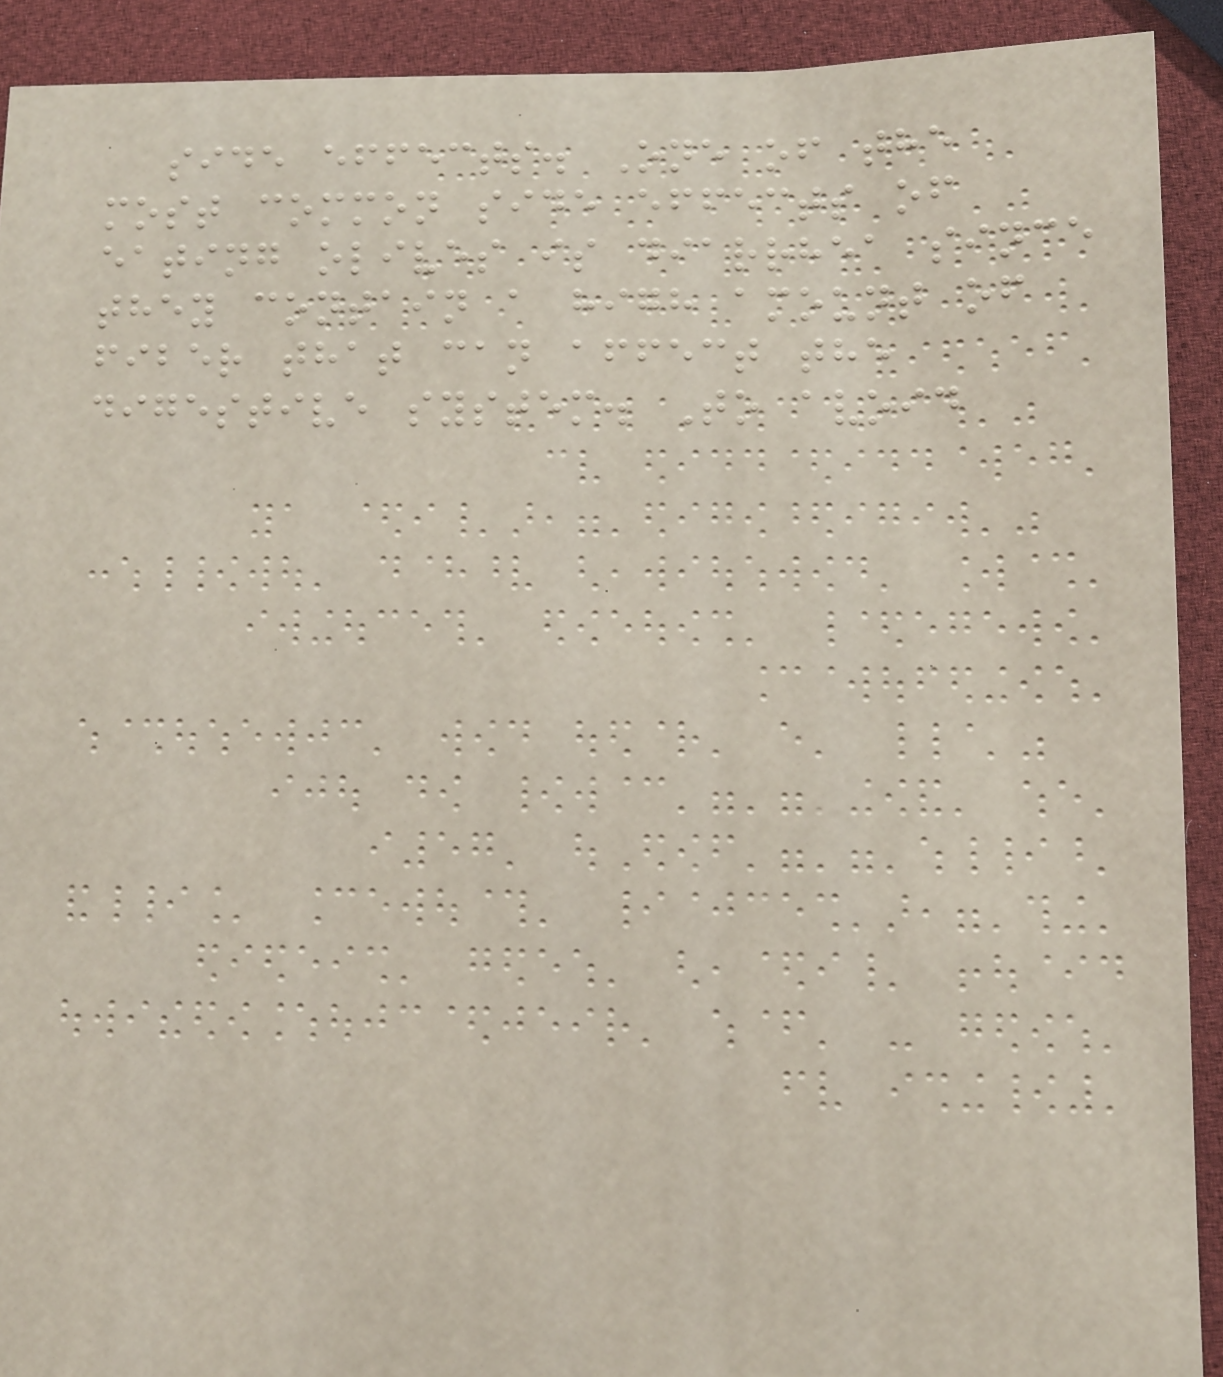side effects. One of the
most common side effects of
eating olives is diarrhea since
they contain a high amount of
fiber that can affect the
digestive system. To avoid
